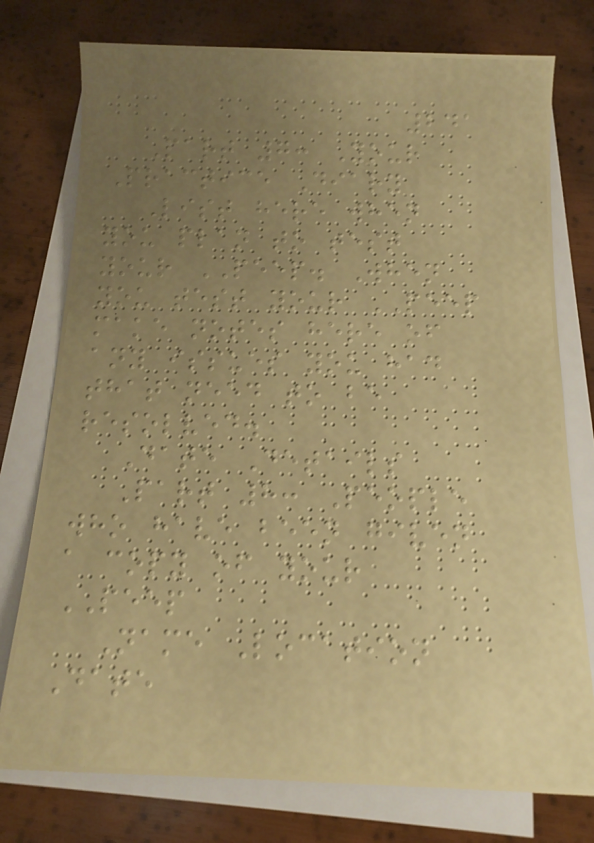241
Part 7: Your
Practice Diary
List here when
you plan to test
your PEEP. When
you test your PEEP
make notes here of
any issues you had
that need to be
resolved.
Date Details
Part 8: People
who have been given
a copy of your
PEEP
Name Location
Date
